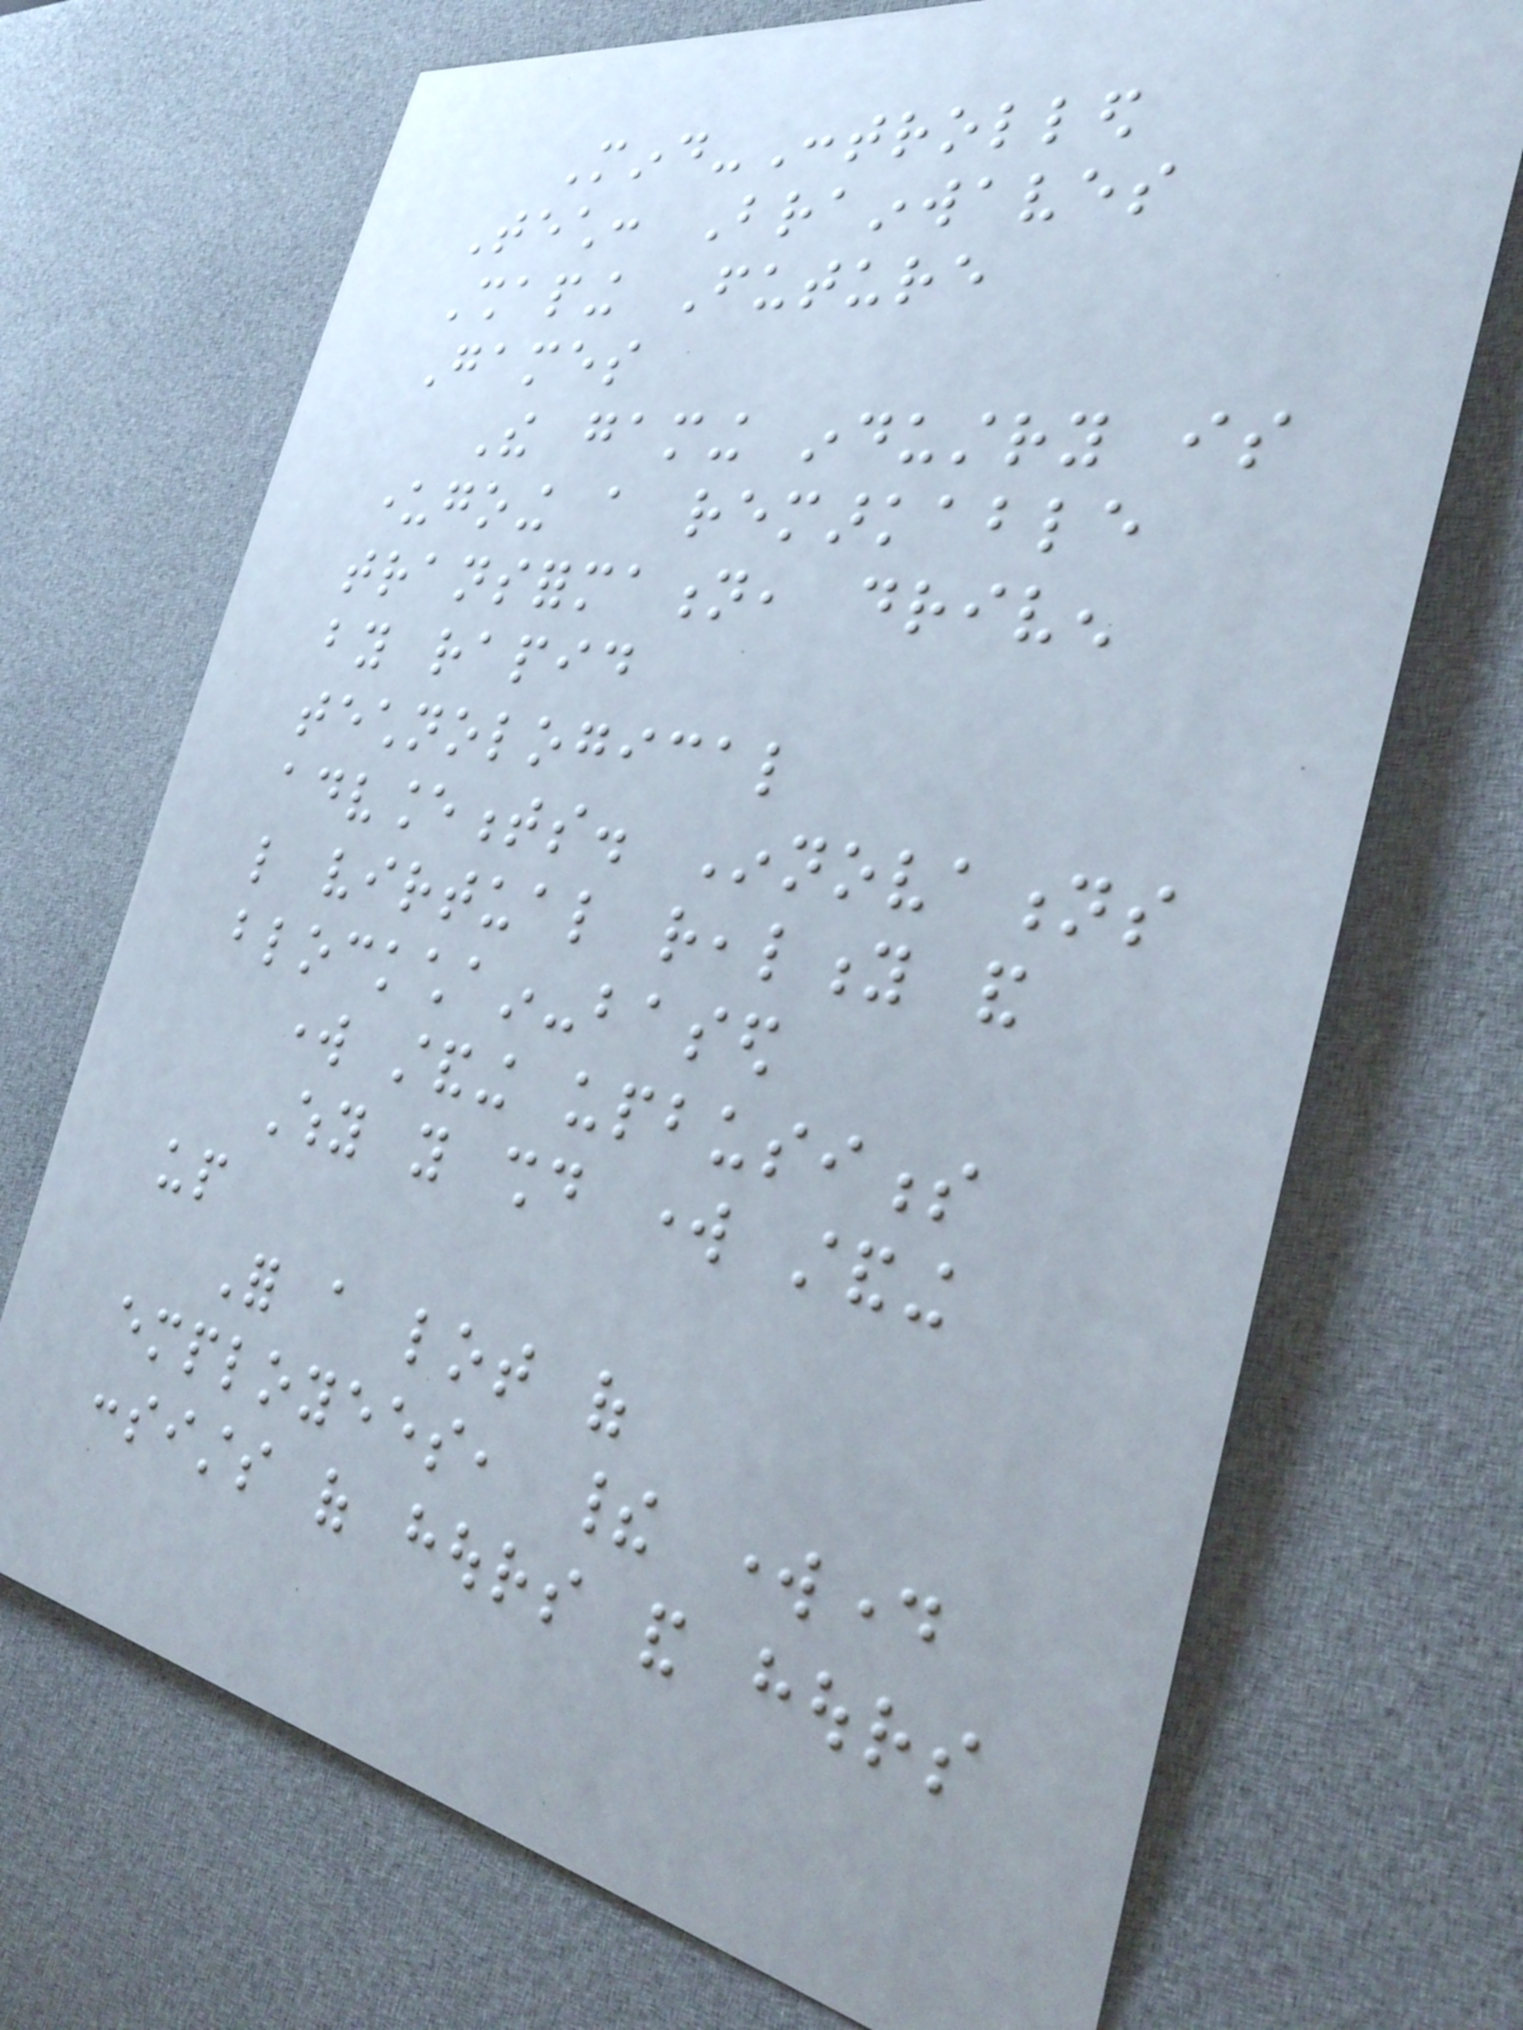Mind-Controlled
Tech: Brainwaves
Shaping Future
Games
The gaming industry is
undergoing a remarkable
transformation, driven
by rapid
technological
advancements. Innovations
like virtual reality and
blockchain-based
work standing upbusiness
Why you should work standing
up
For a lot of
employees, their workday
consists of hours and hours
